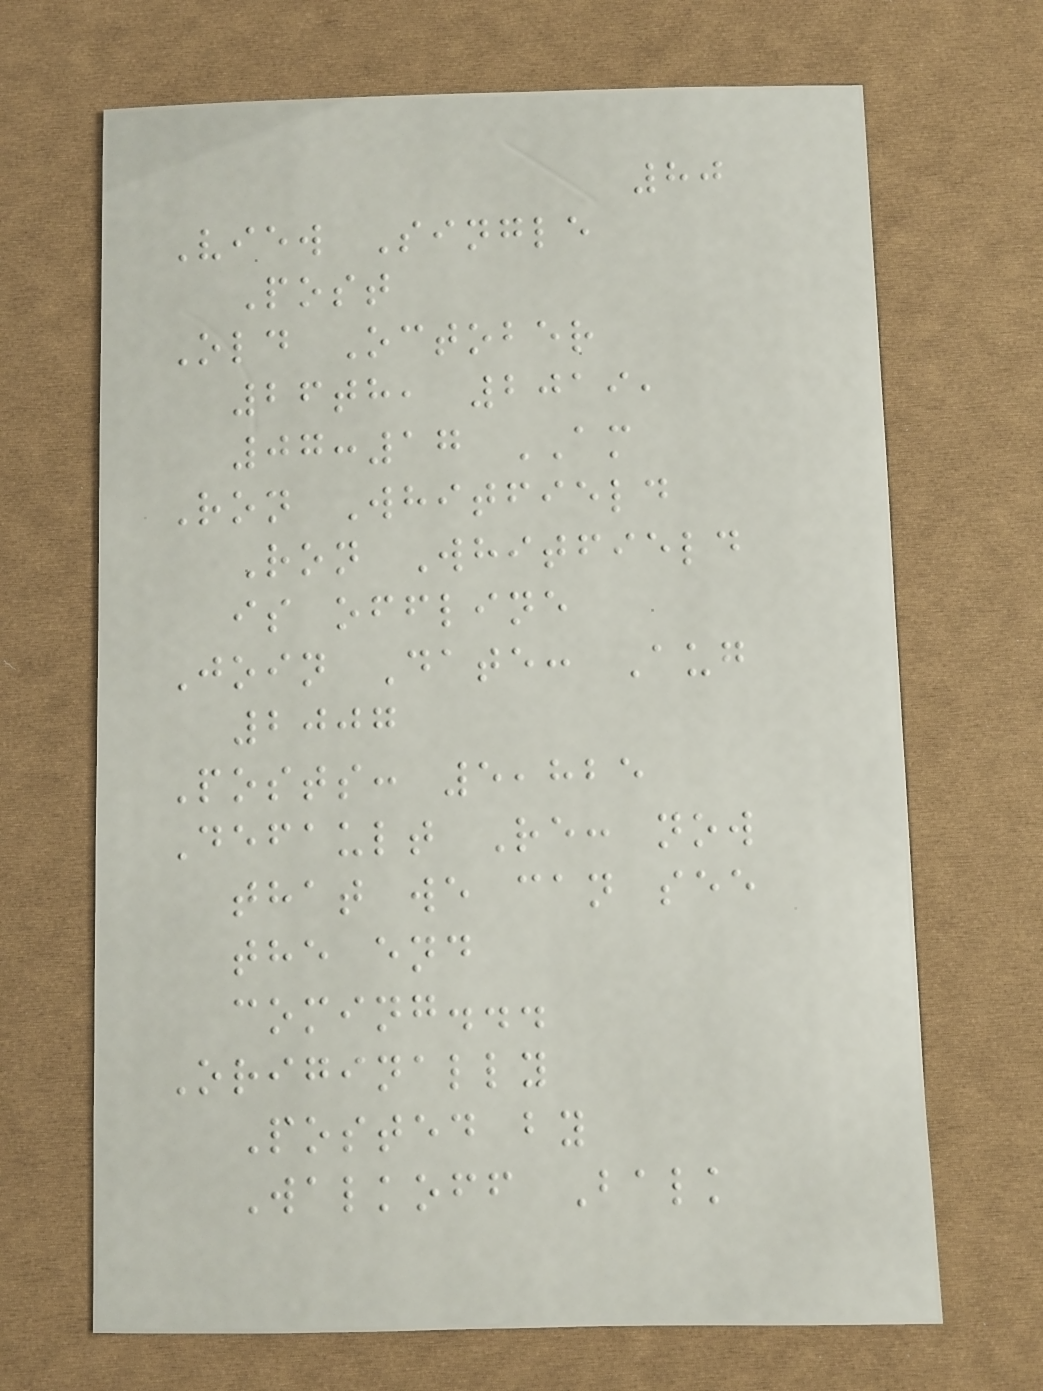80
View Single
Post
Old October
26th, 2019,
07:17 AM
Ron Whitfield
Ron Whitfield
is offline
Join Date: Aug
2007
Posts: 5,825
Default Re: now
that we can see
the end
coming...
Originally
Posted by
Walkoff Balk
